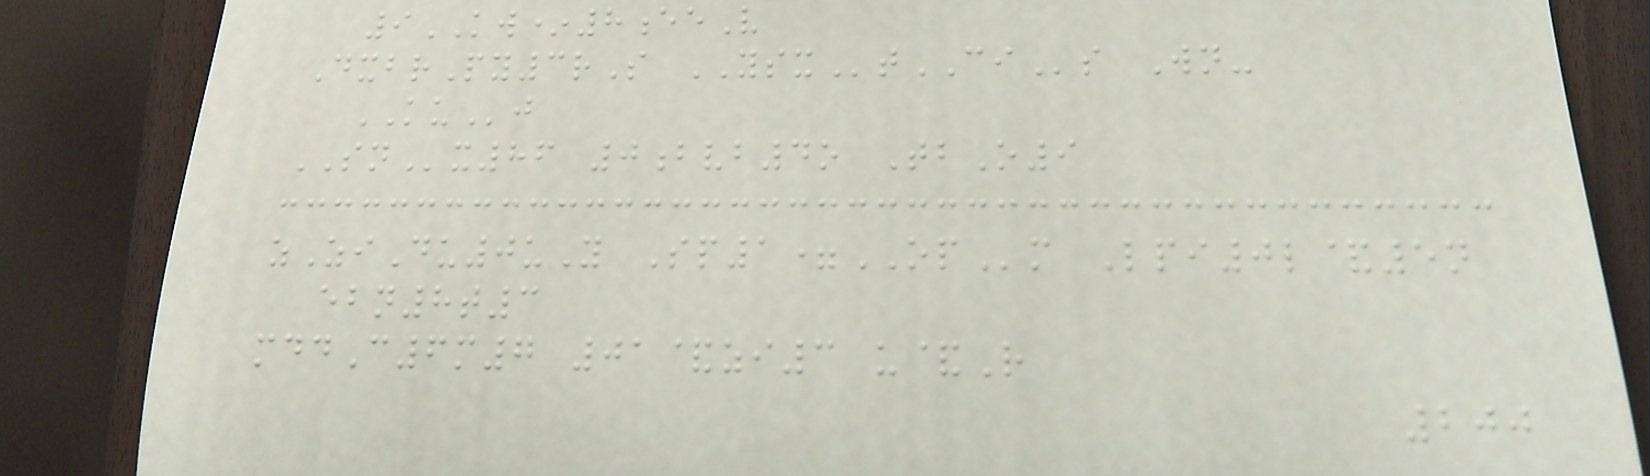9KW*8eeV
DxbrPy3rS YSXtCIs Wn-
KUj
SNx86 0bvb4o TbO9
zZiDu0uY Sp1=OPm Lpi0l&5n
ebn8t3
mddC6m7 01&zi3 u&R
200
